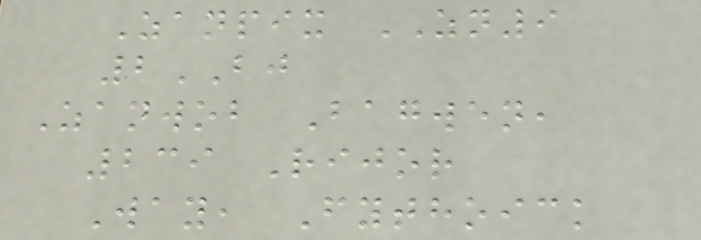Zanpix ZN9
2BJ
Zanwob Bagwen,
239 Rijor
Way, Fythoick
